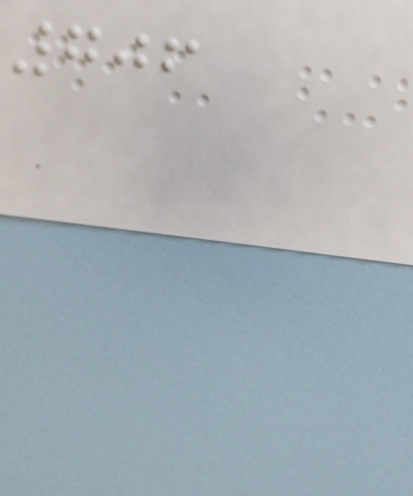706
